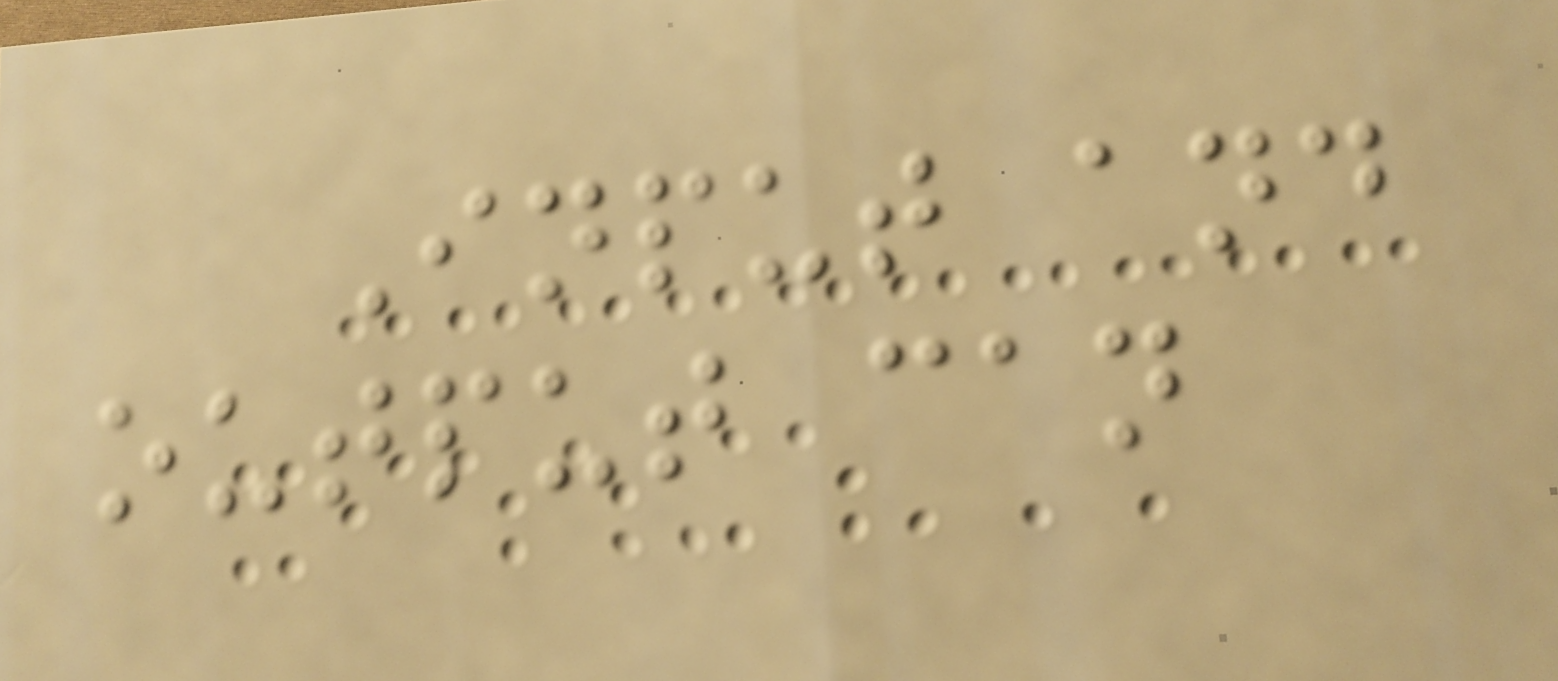Input and
output can
